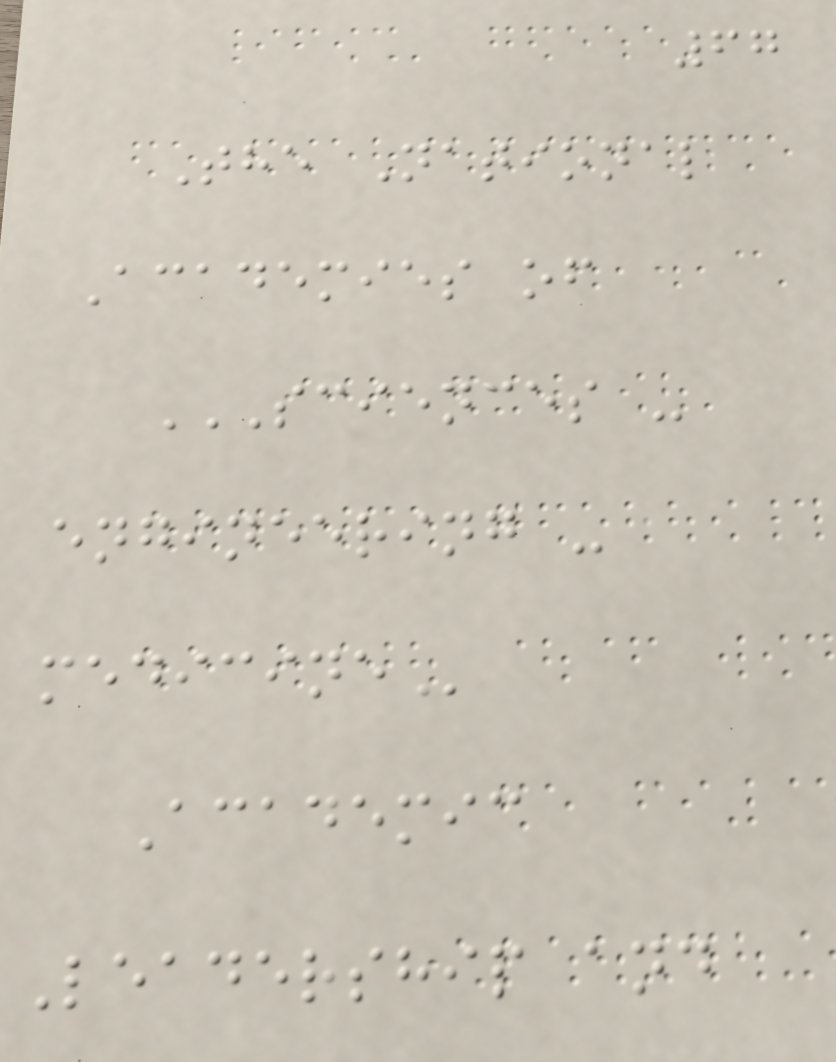67
The National
Academies of
SCIENCES -
ENGINEERING -
MEDICINE
Academic
Leadership and
